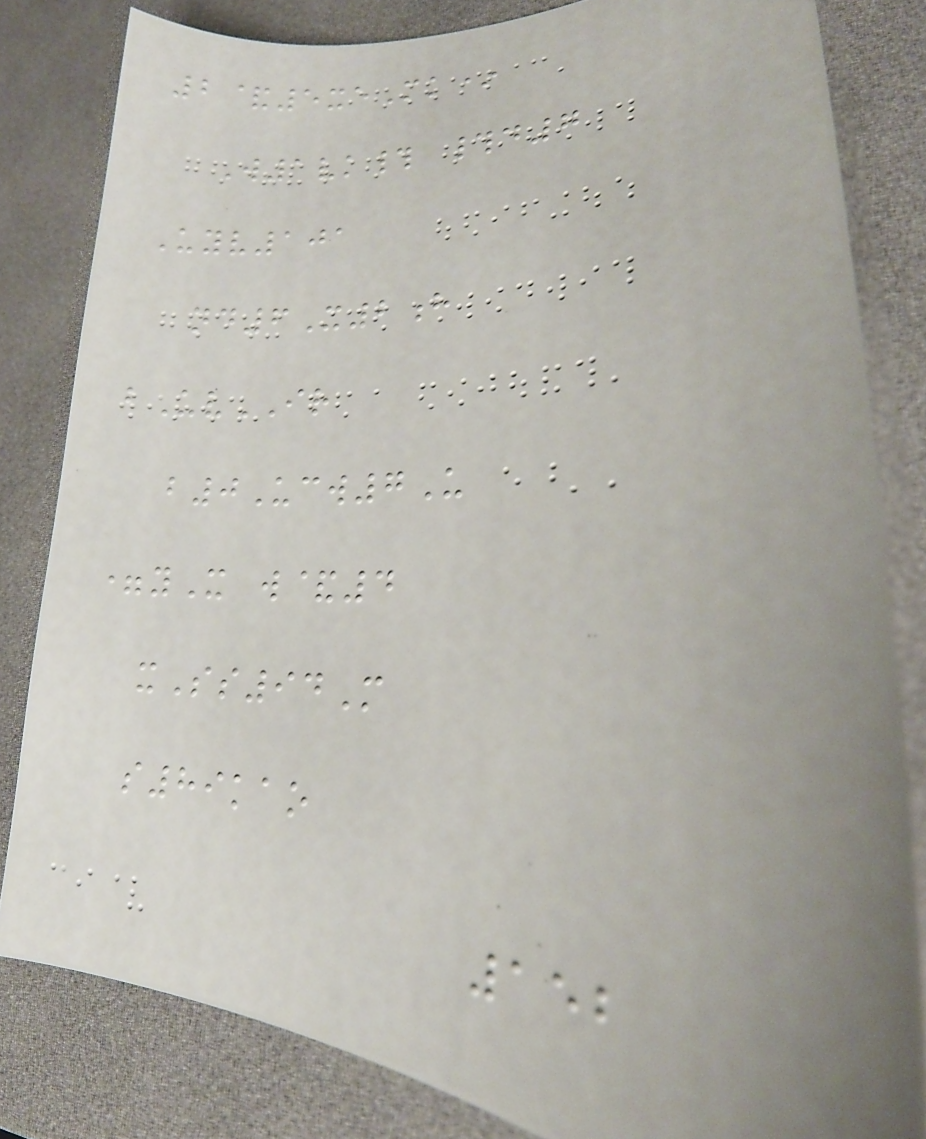2&5xeMk*
W1vk# #d7
Uyv101
nd6X2h
bUvIR
b0Ucw7U
=yX w&4
xSs94M
s89kao
152
